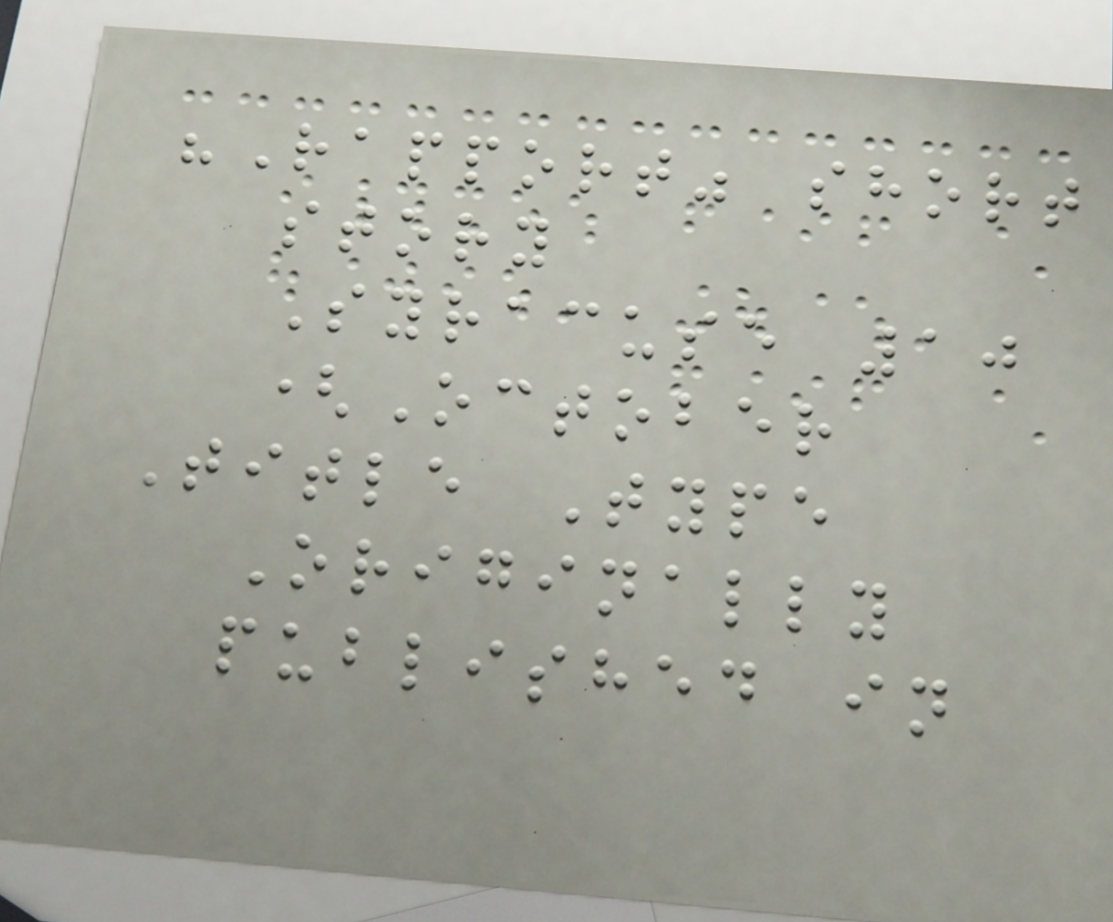"Rapport" short
story
Syracuse 10
(October
Title Type
Originally
published in
